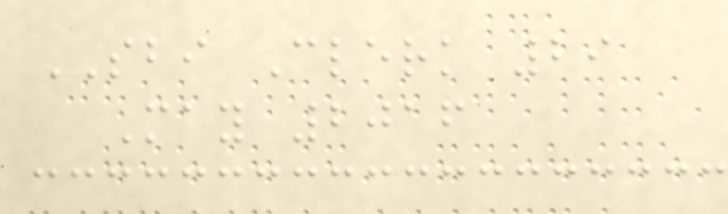SBI Clerk 29
May 2016
